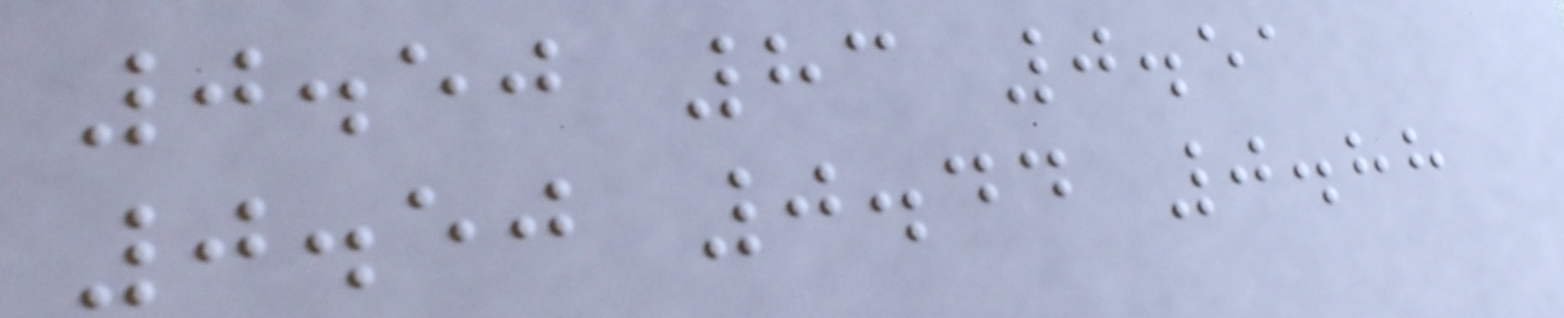0.50 83 0.51
0.50 0.44 0.88
